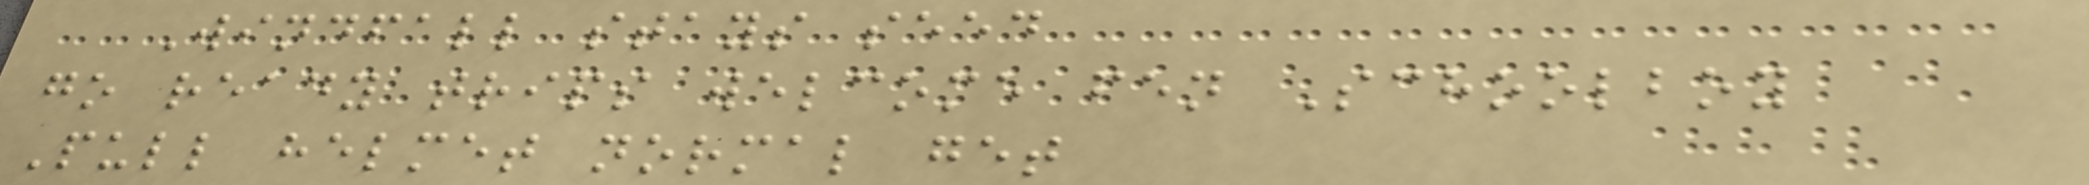Windfall stays seed
go ready trips welcome fen Schoolboy
Pull helmet normal get
